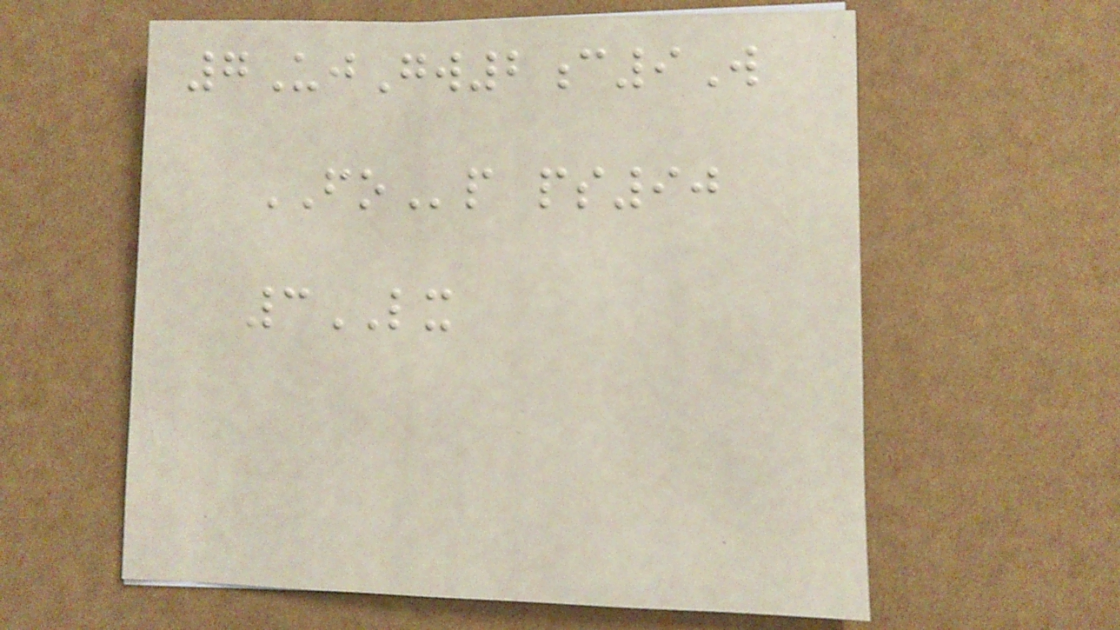7UjGw2c9W
FOp ps90
3LX
